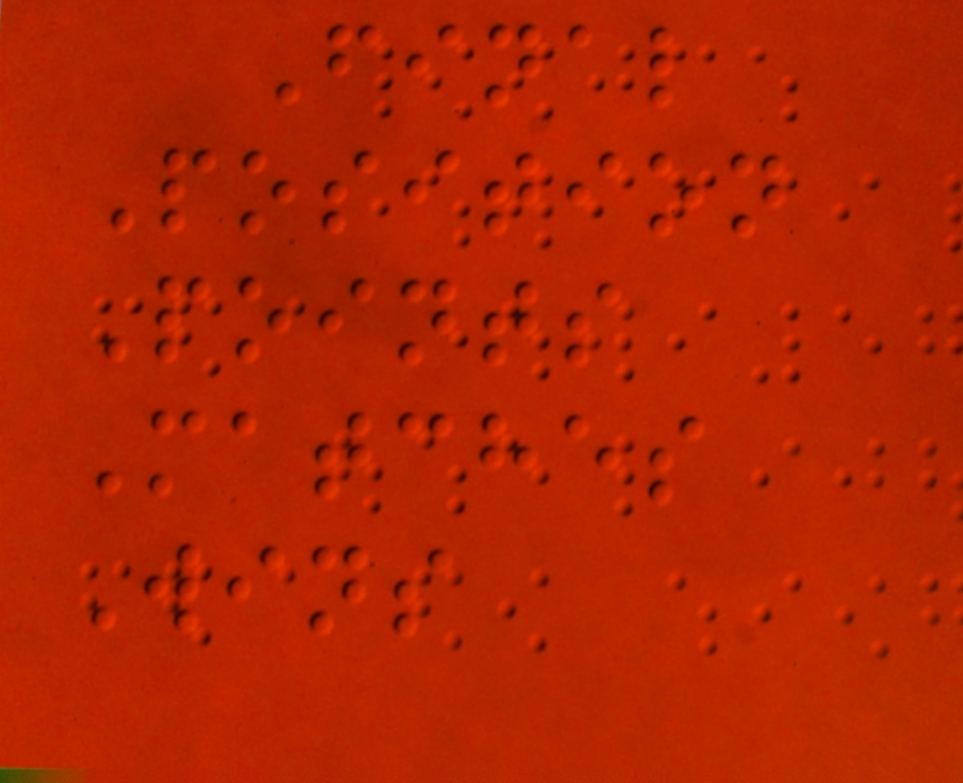Final
Position
Points
Matches
Wins
